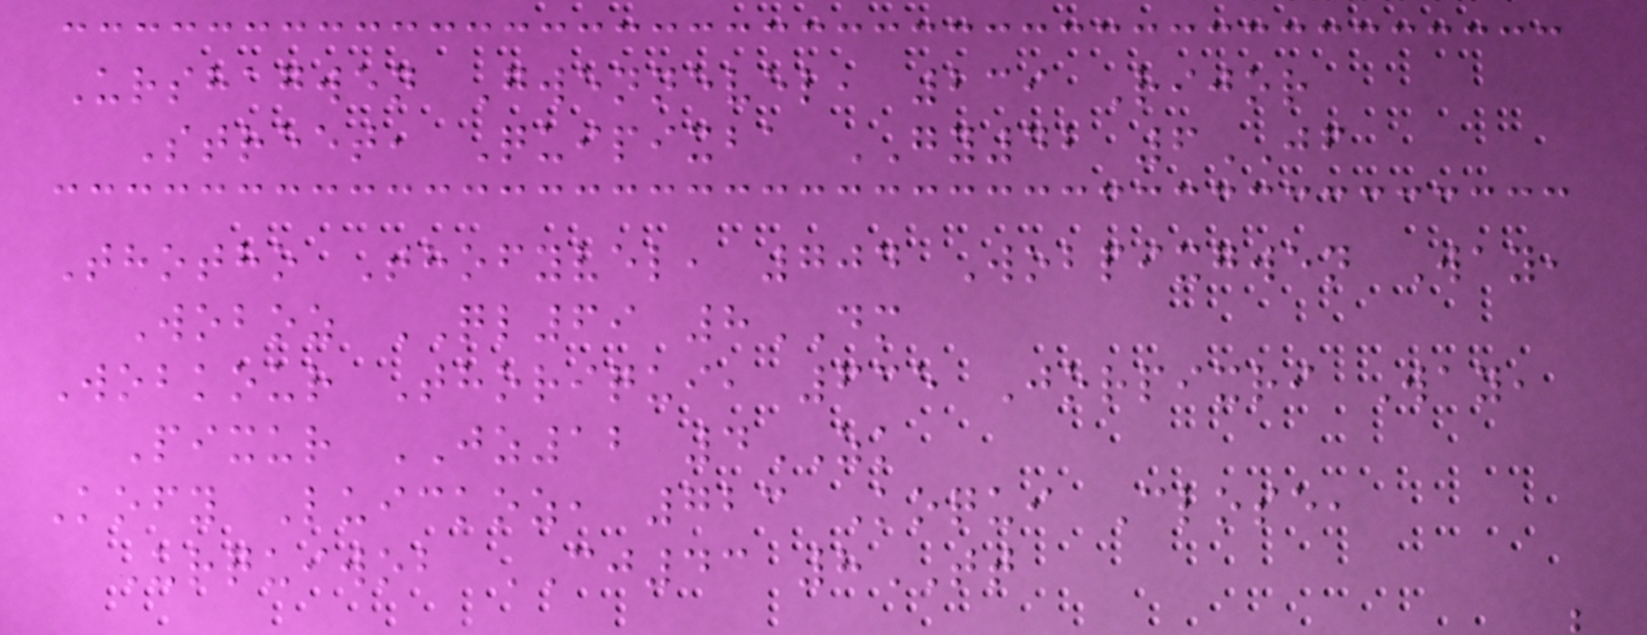Urshagwen Gwennevel, 239 Rijor
Street, Quipixba GY42 6JF
Thotho Thofyvel, 704 Wobpixgwen Way,
Woboz QL69 8DM
Wobkour Thoriqui, 635 Jorpixri Way,
Pixur JZ12 4ZK
Kofy Luickoz, 723 Koqui Close,
Urquiwob CJ43 8TT
